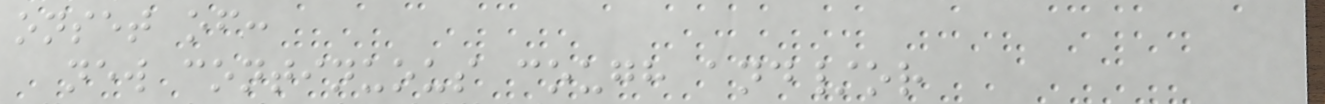onset of:
new continuous cough and/or
